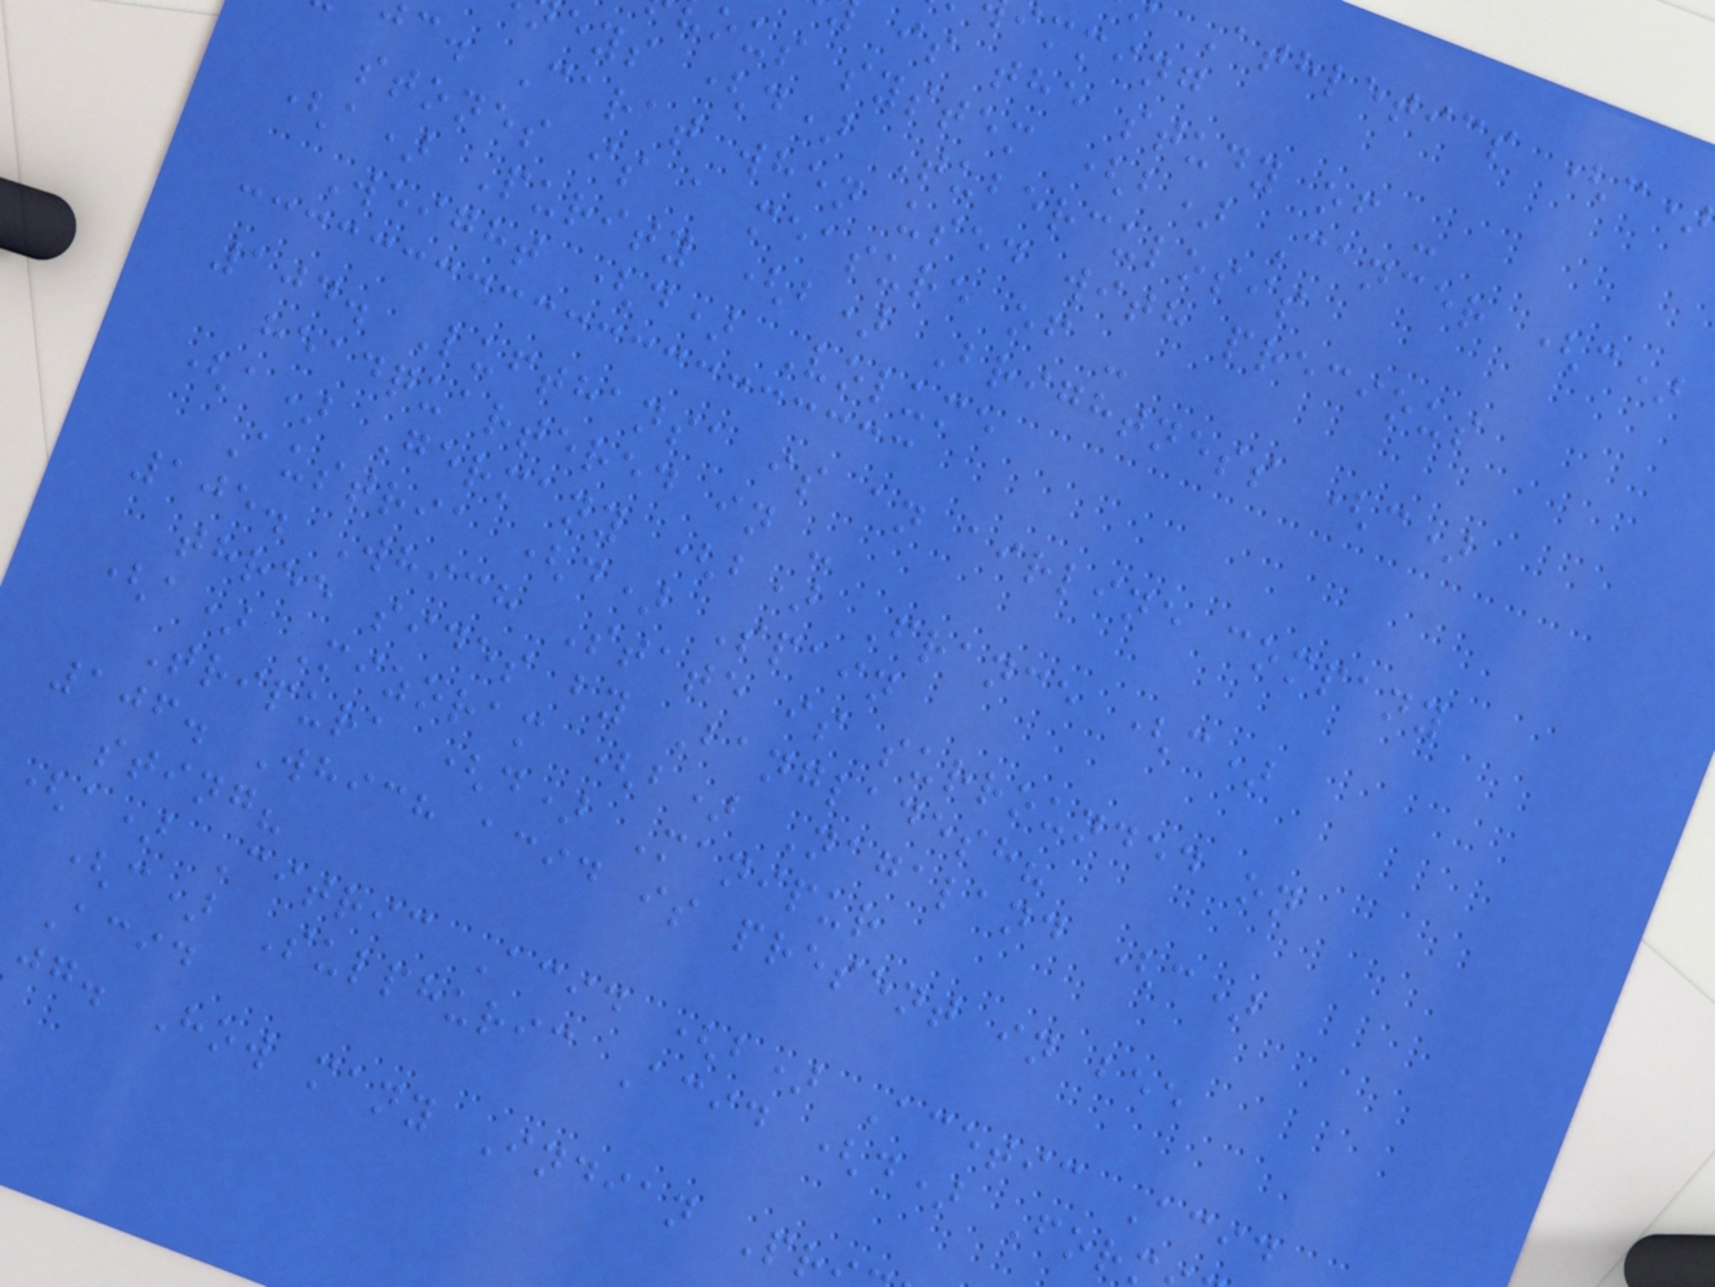Athletics (c)
imming
is the study of -
ous system (b) Cancer (c)
eys (d) Tuberculosis
c. Carat when used with precious
stones is a measure of -
(a) Purity (b) Brightness (c)
Weight (d) Volume
104. Lufthansa is an airline company
headquartered in -
(a) Germany (b) France (c)
Austria (d) Spain
105. Which State is surrounded on
three sides by Bangladesh?
(a) Mizoram (b) Nagaland (c)
Tripura (d) Manipur
106. Which acid is present in bee
sting?
(a) Citric Acid (b) Acetic Acid
(c) Sulphuric Acid (d) For
Acid
jg. How many Indian Pr
